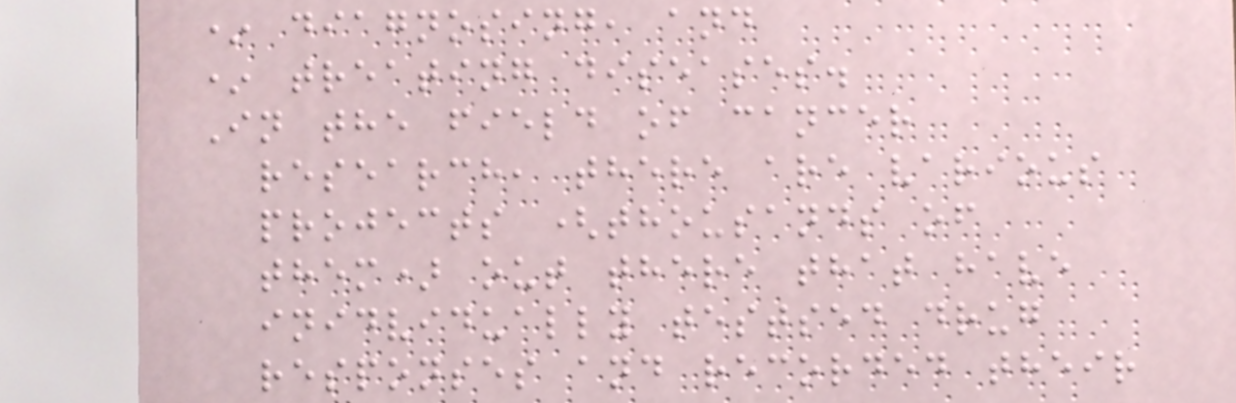* diagnosing, and
* treating diseases.
In the field of cancer
research, there are various
projects (thousands of
them) out there that have
inidvidually testsed drug
responses and recorded their
